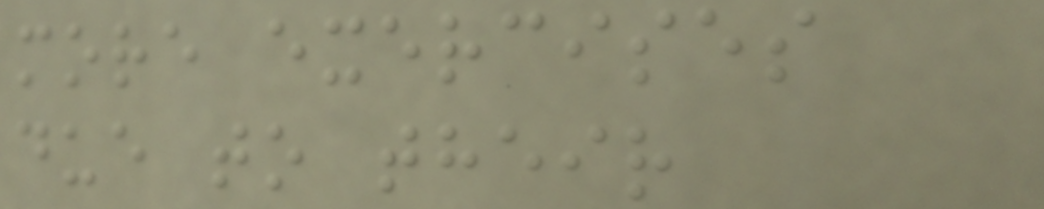more exercises
due to their
